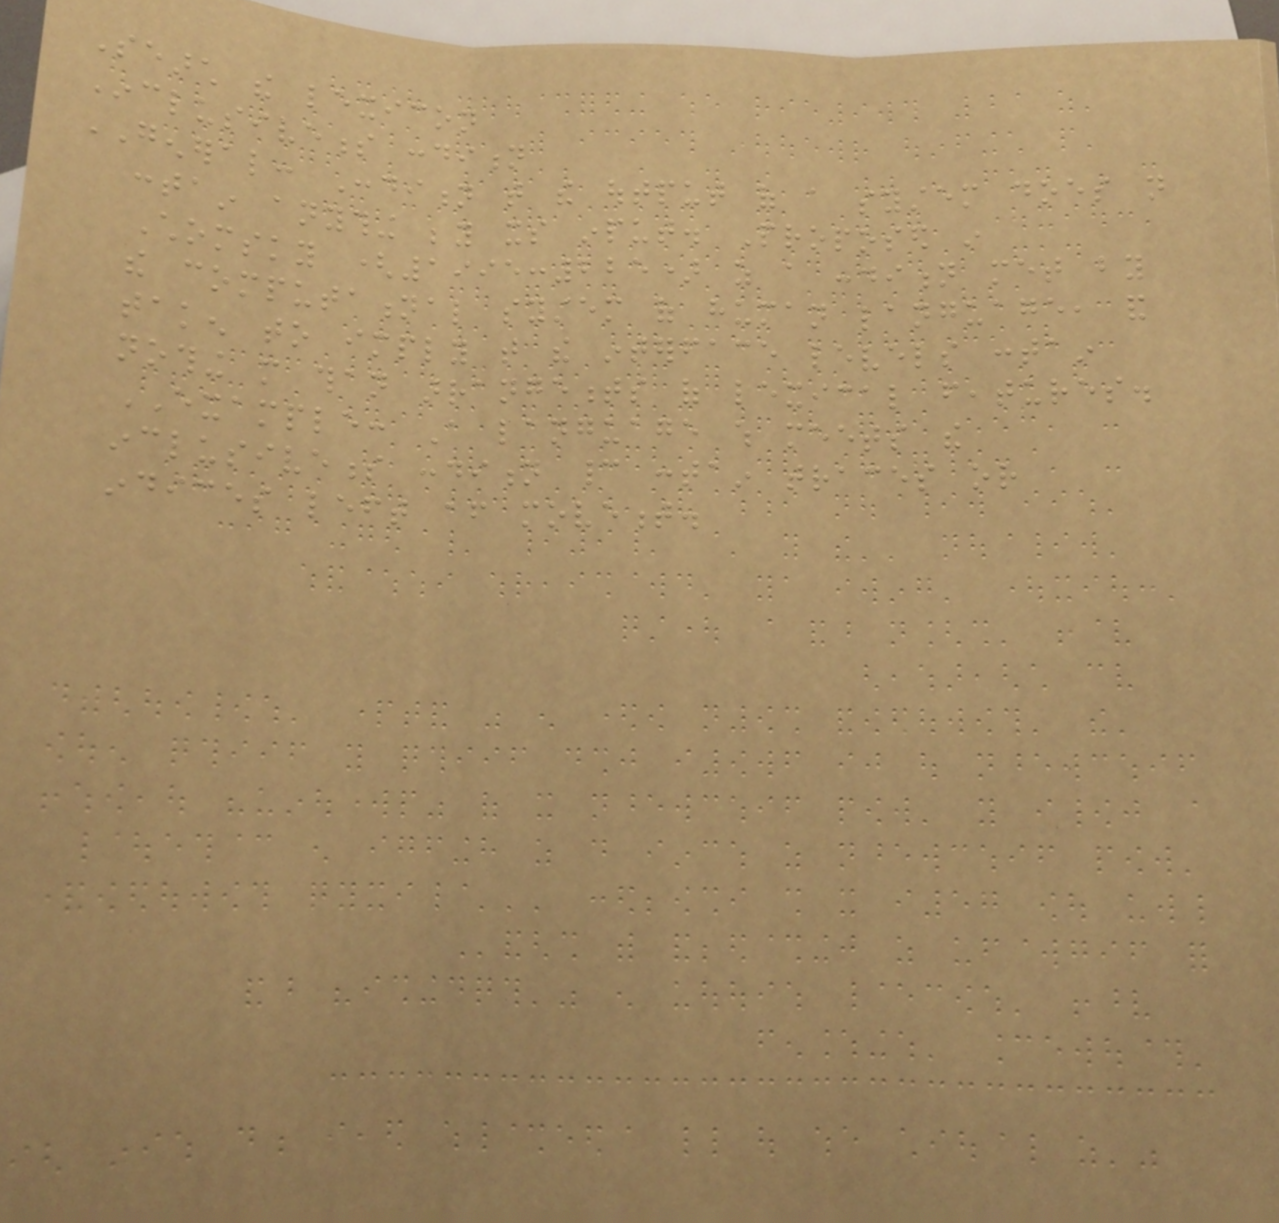Search the lexicon
Inclusiveness condition
GENERAL: Condition that the output of a system does not
contain anything beyond its input. Proposed in
Chomsky (1995:225) as a condition met by
the computational system of human language, and
taken to imply that the interface levels contain
nothing more than arrangements of lexical features.
EXAMPLE: A language which meets the
inclusiveness condition cannot contain traces or
indices left after movement.
